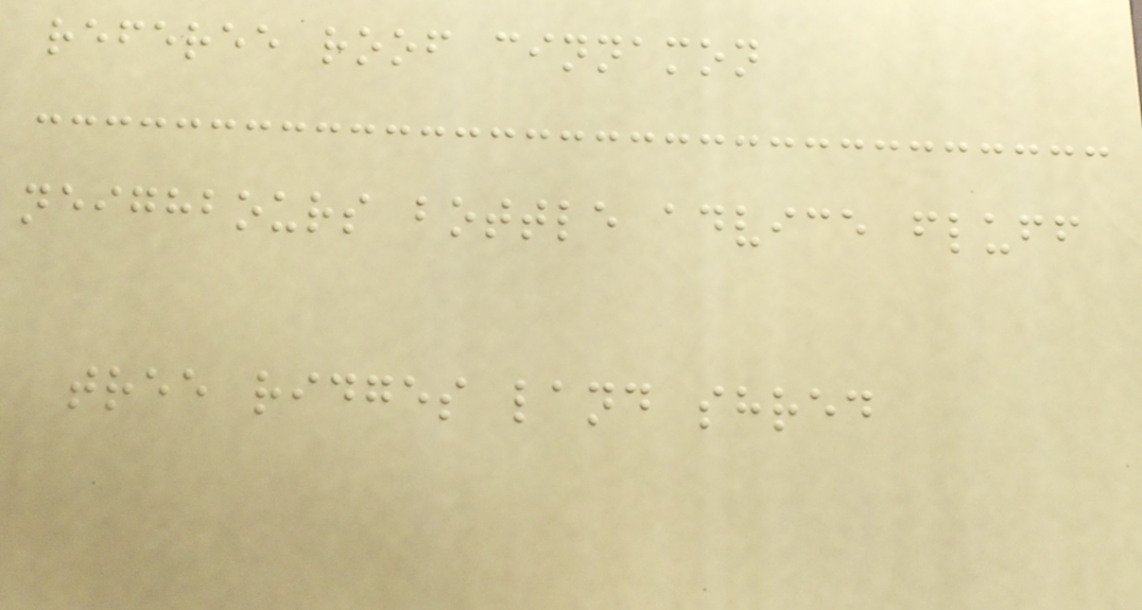referee roof cinnamon
neighbours bottle advice fluff
tree ridges land shred
